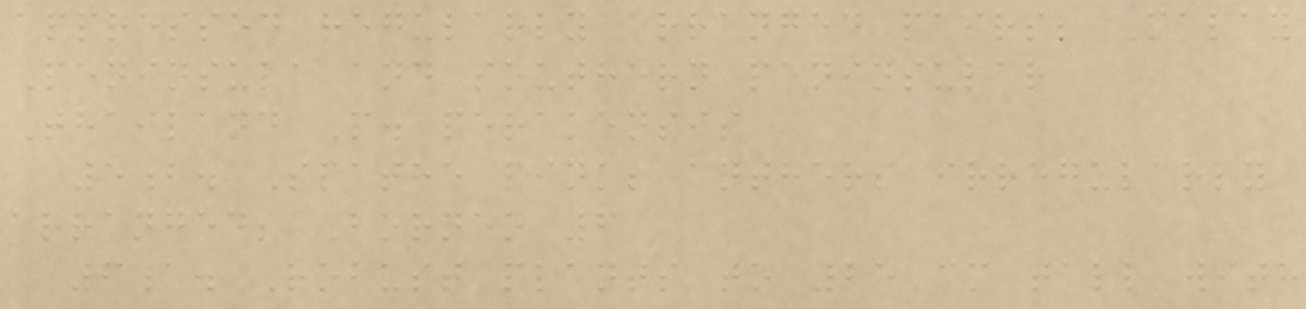appressed regularly arranged pairs; Malay
Peninsula and southern peninsular
Thailand P. perakensis
5b. Spathe pink; anthers irregularly
arranged; Borneo 6
6a. Robust plants to 25 cm tall with
